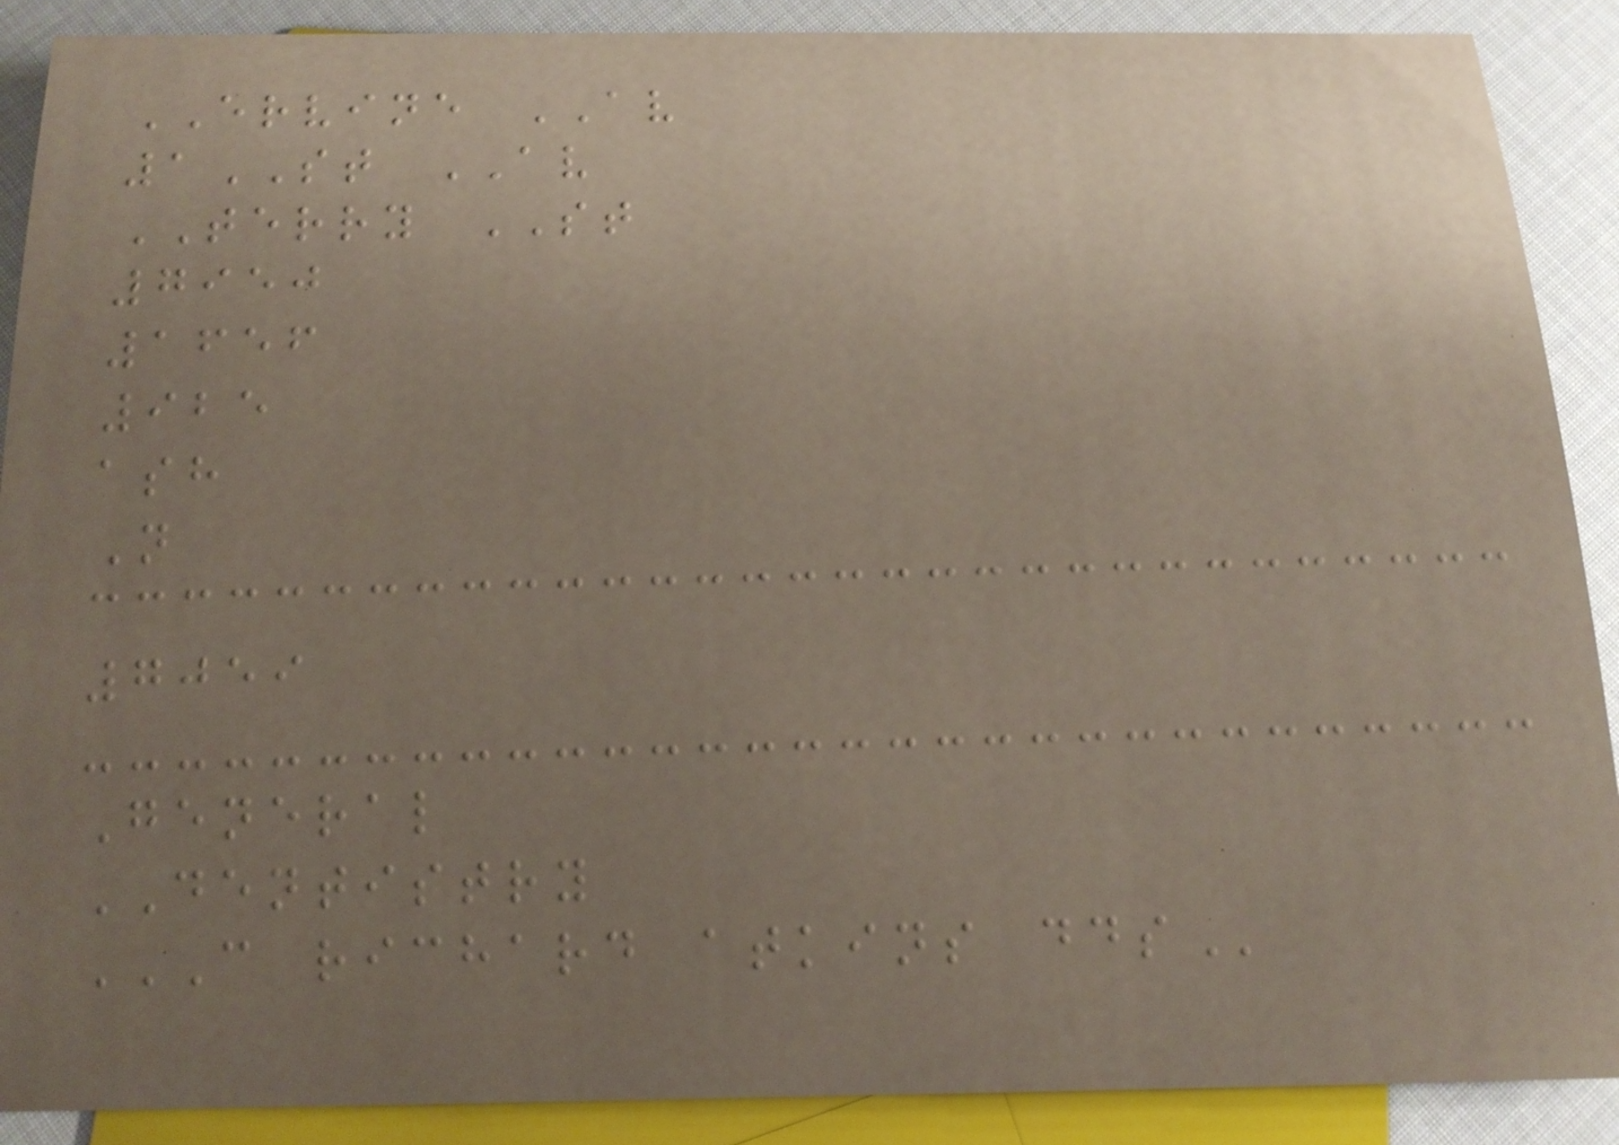ERVINE AV
1ST AV
TERRY ST
7950
1656
925
ash
N
7059
General
DENTISTRY
C RICHARD ATKINS DDS
